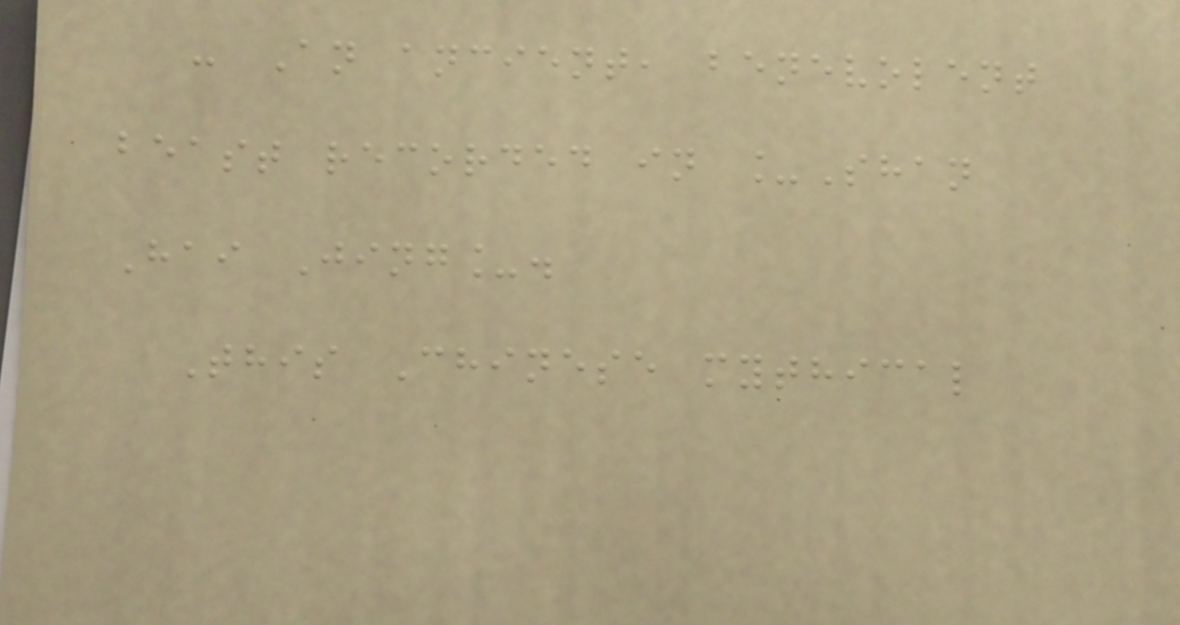- An ancient, benevolent
beast recorded in _Shan
Hai Jing_.
This Chinese mythical
